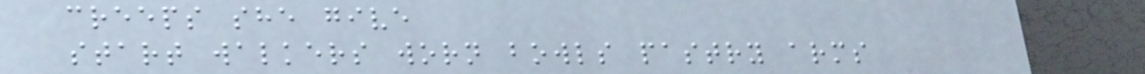creeps she give
start walkers worn bowls pastry arms
